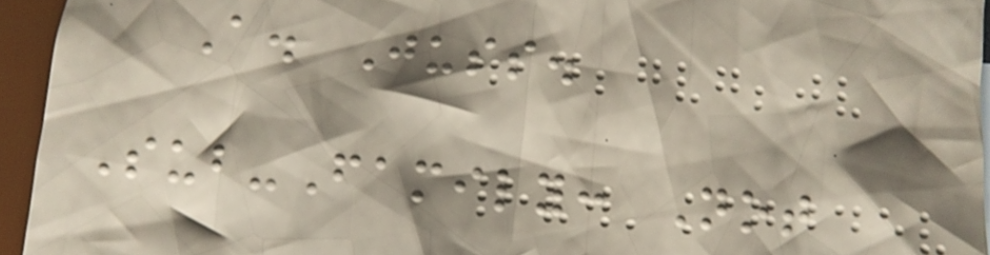A. Juss.
Sub-Family: Not
